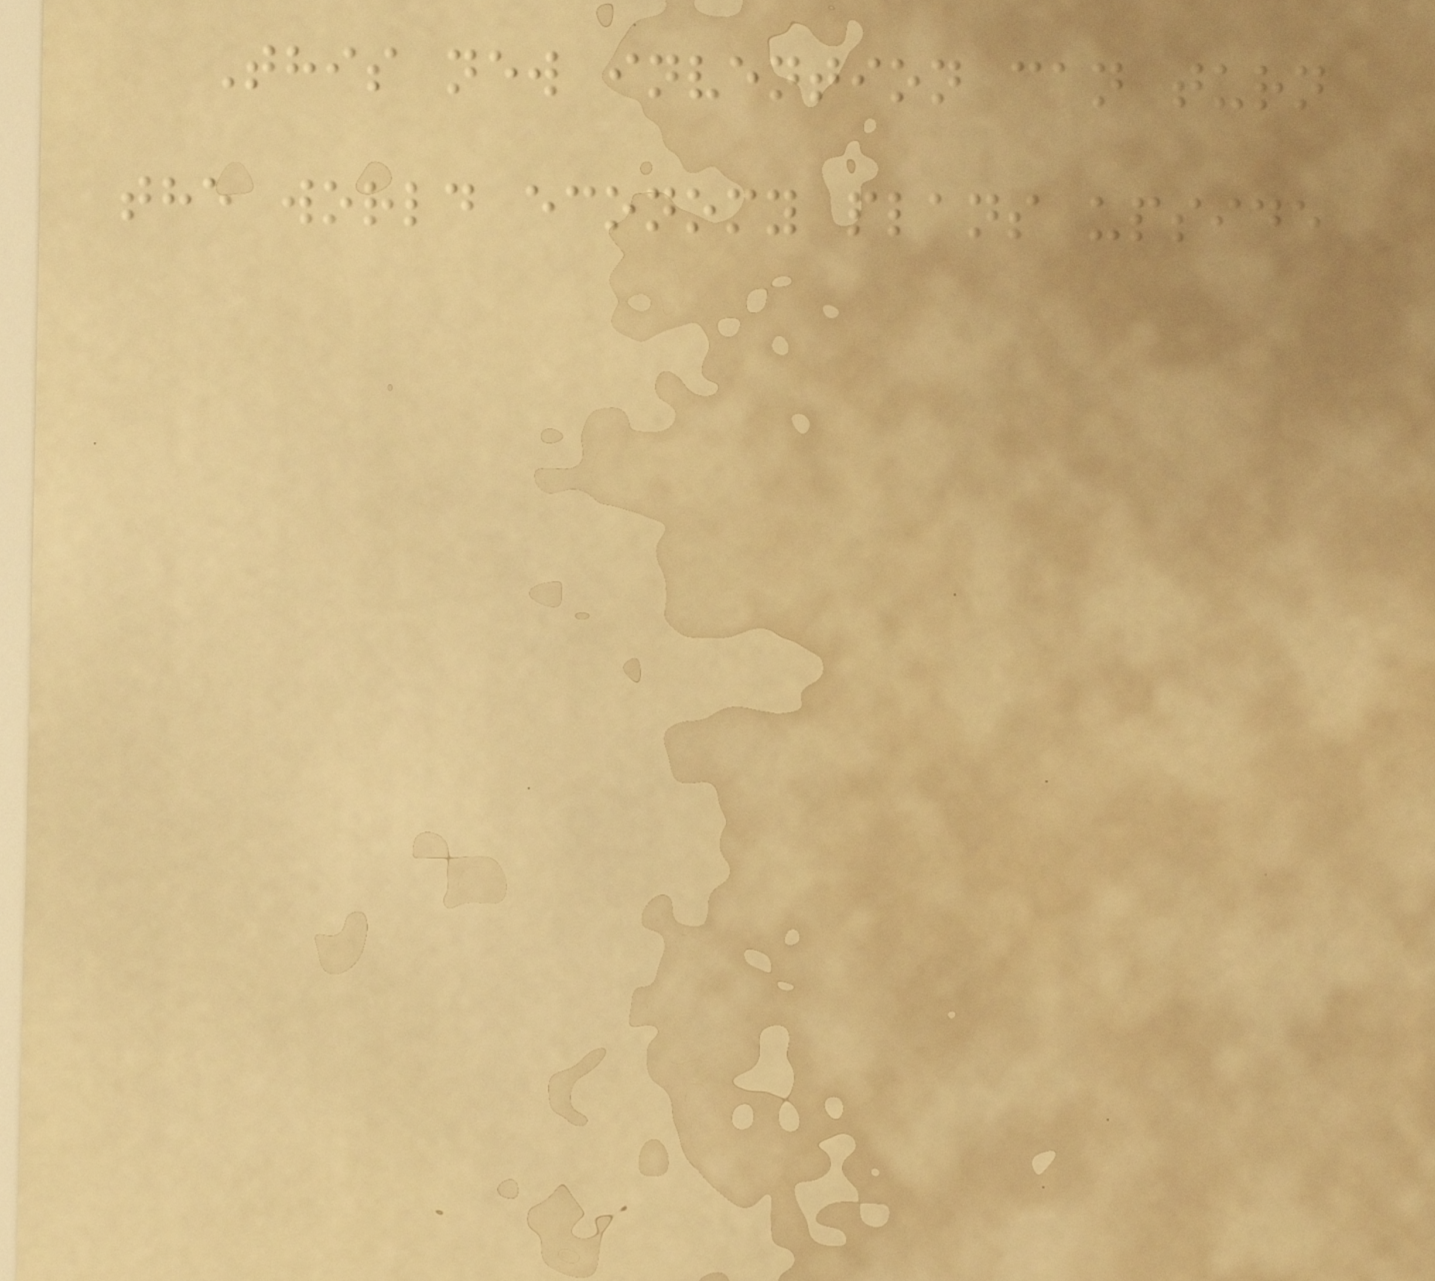This new invention can turn
the world economy plans upside
